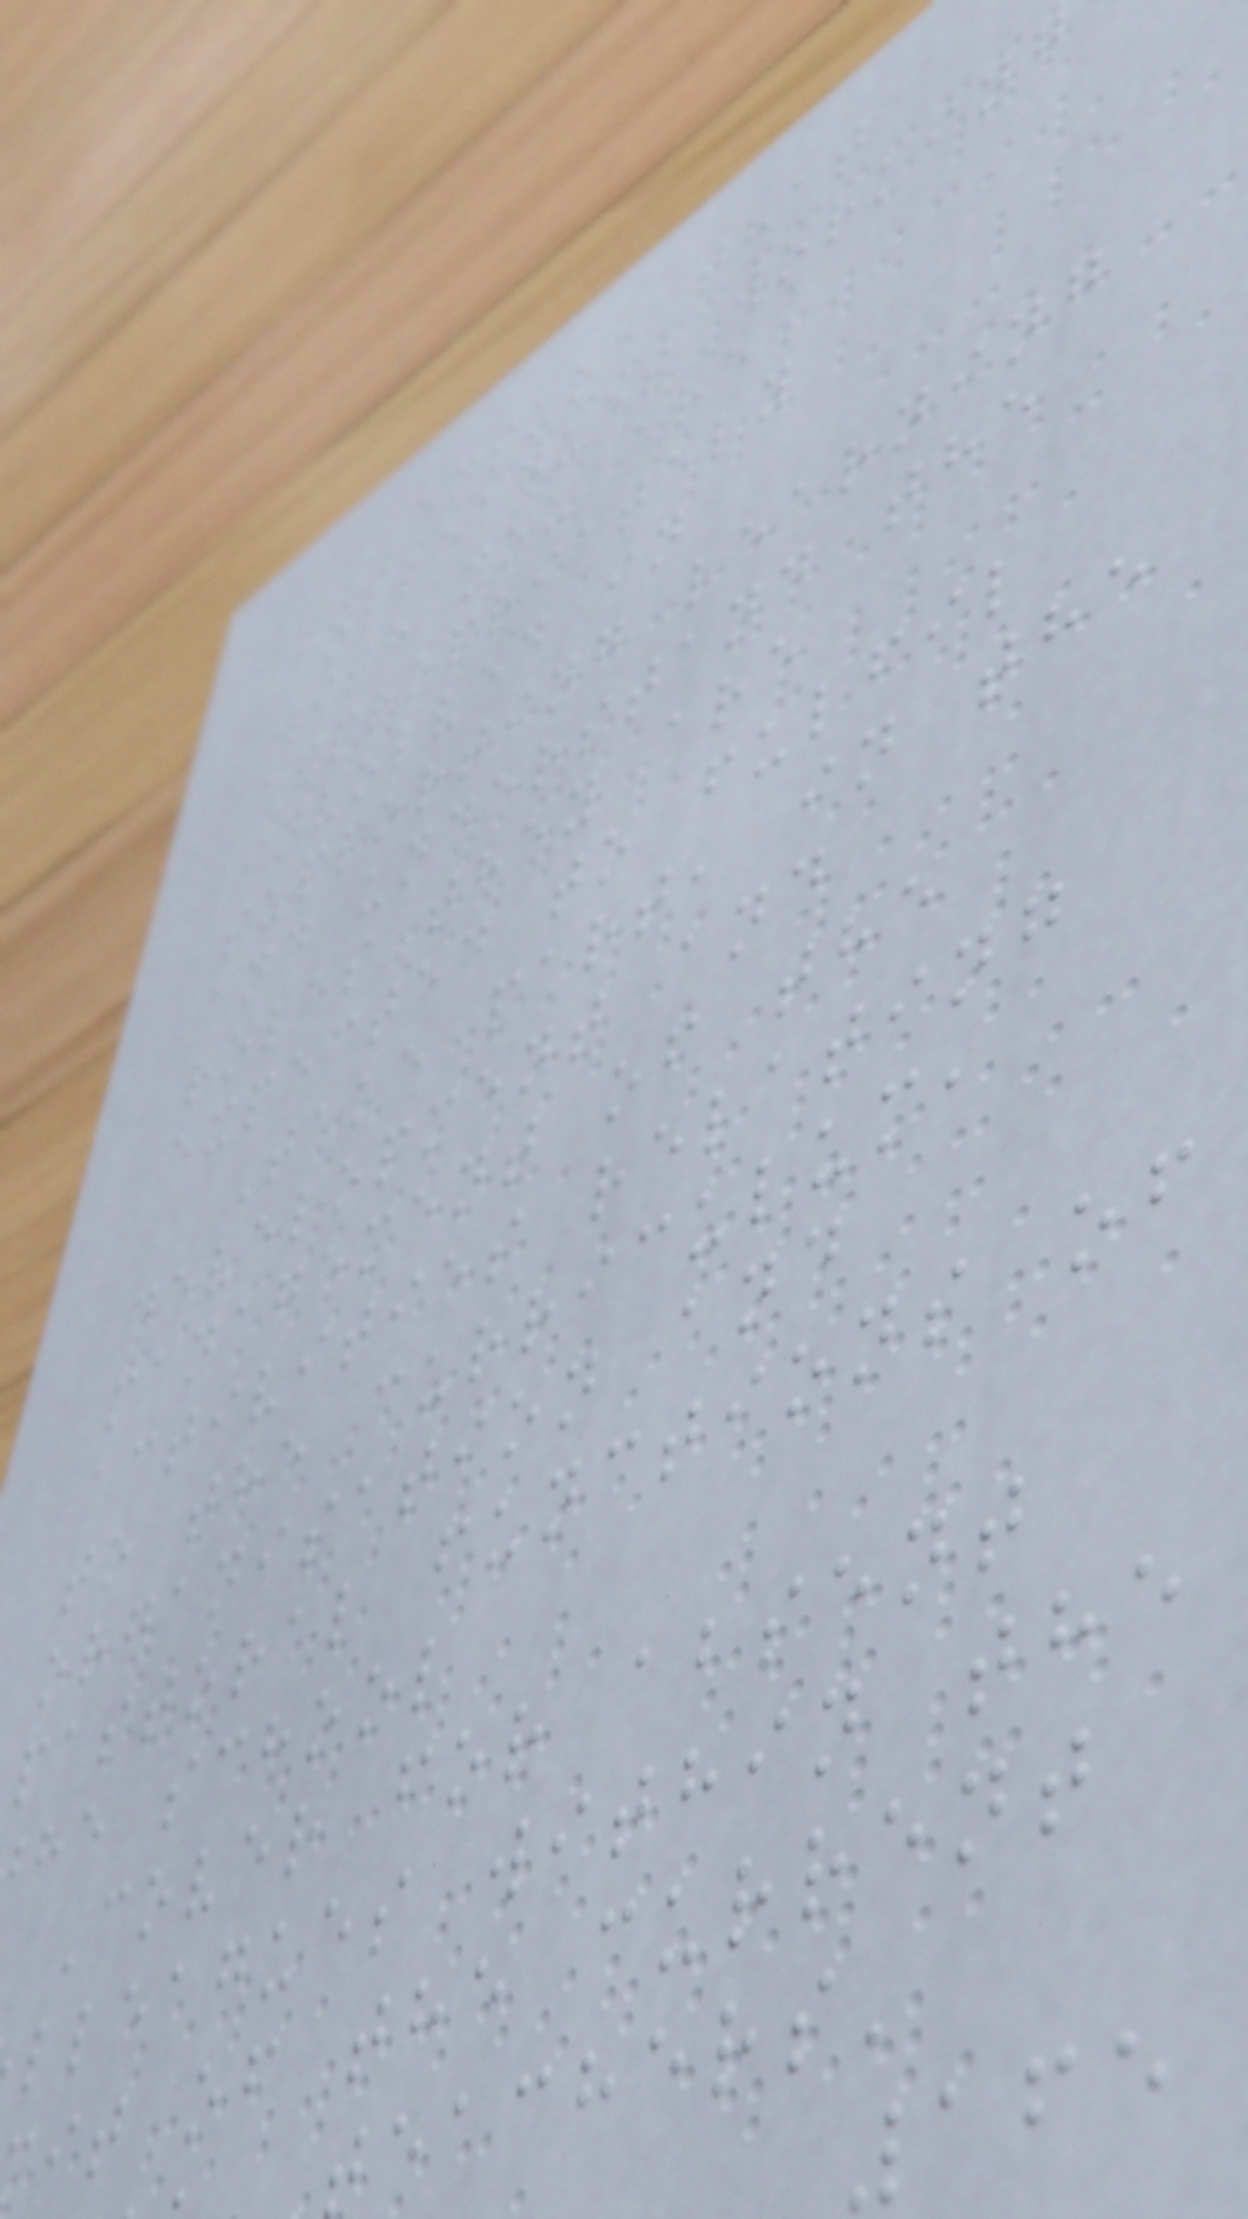Ensure that
colleagues working
with you are
appropriately
involved in
supporting learning
and understand the
roles they are
expected to fulfil
Take part, in the
development and
management of the
activities relating
to the curriculum,
organisation and
pastoral functions of
he school
Cover for absent
lleagues within the
it of the current
teachers'
165
